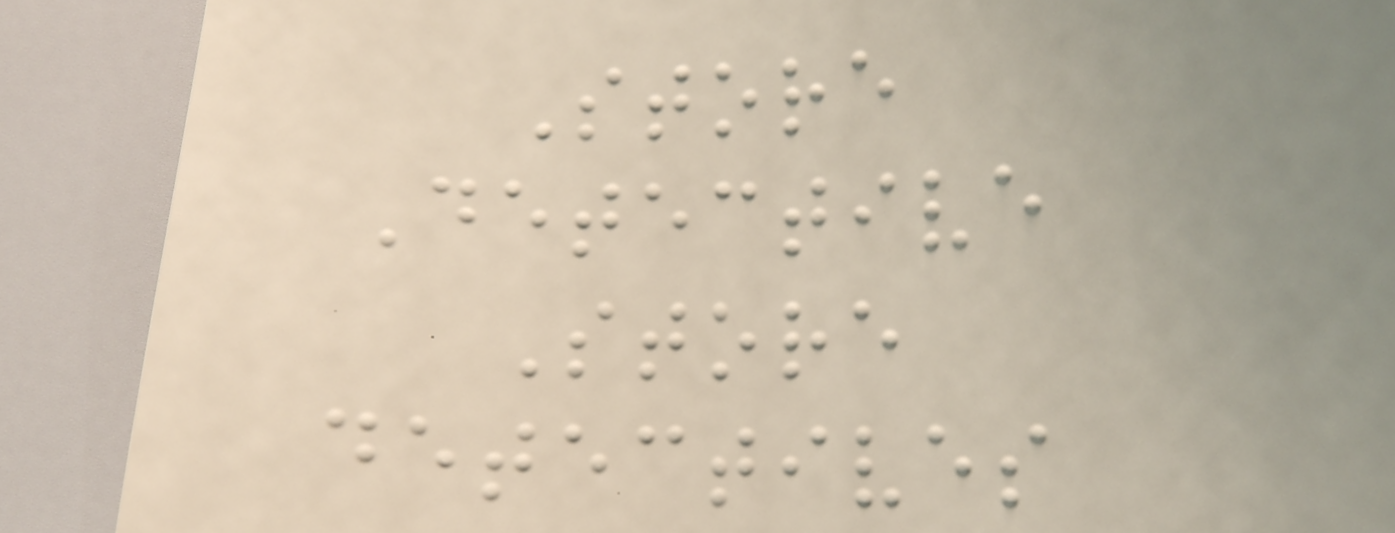Store
Detective
Store
detectives
